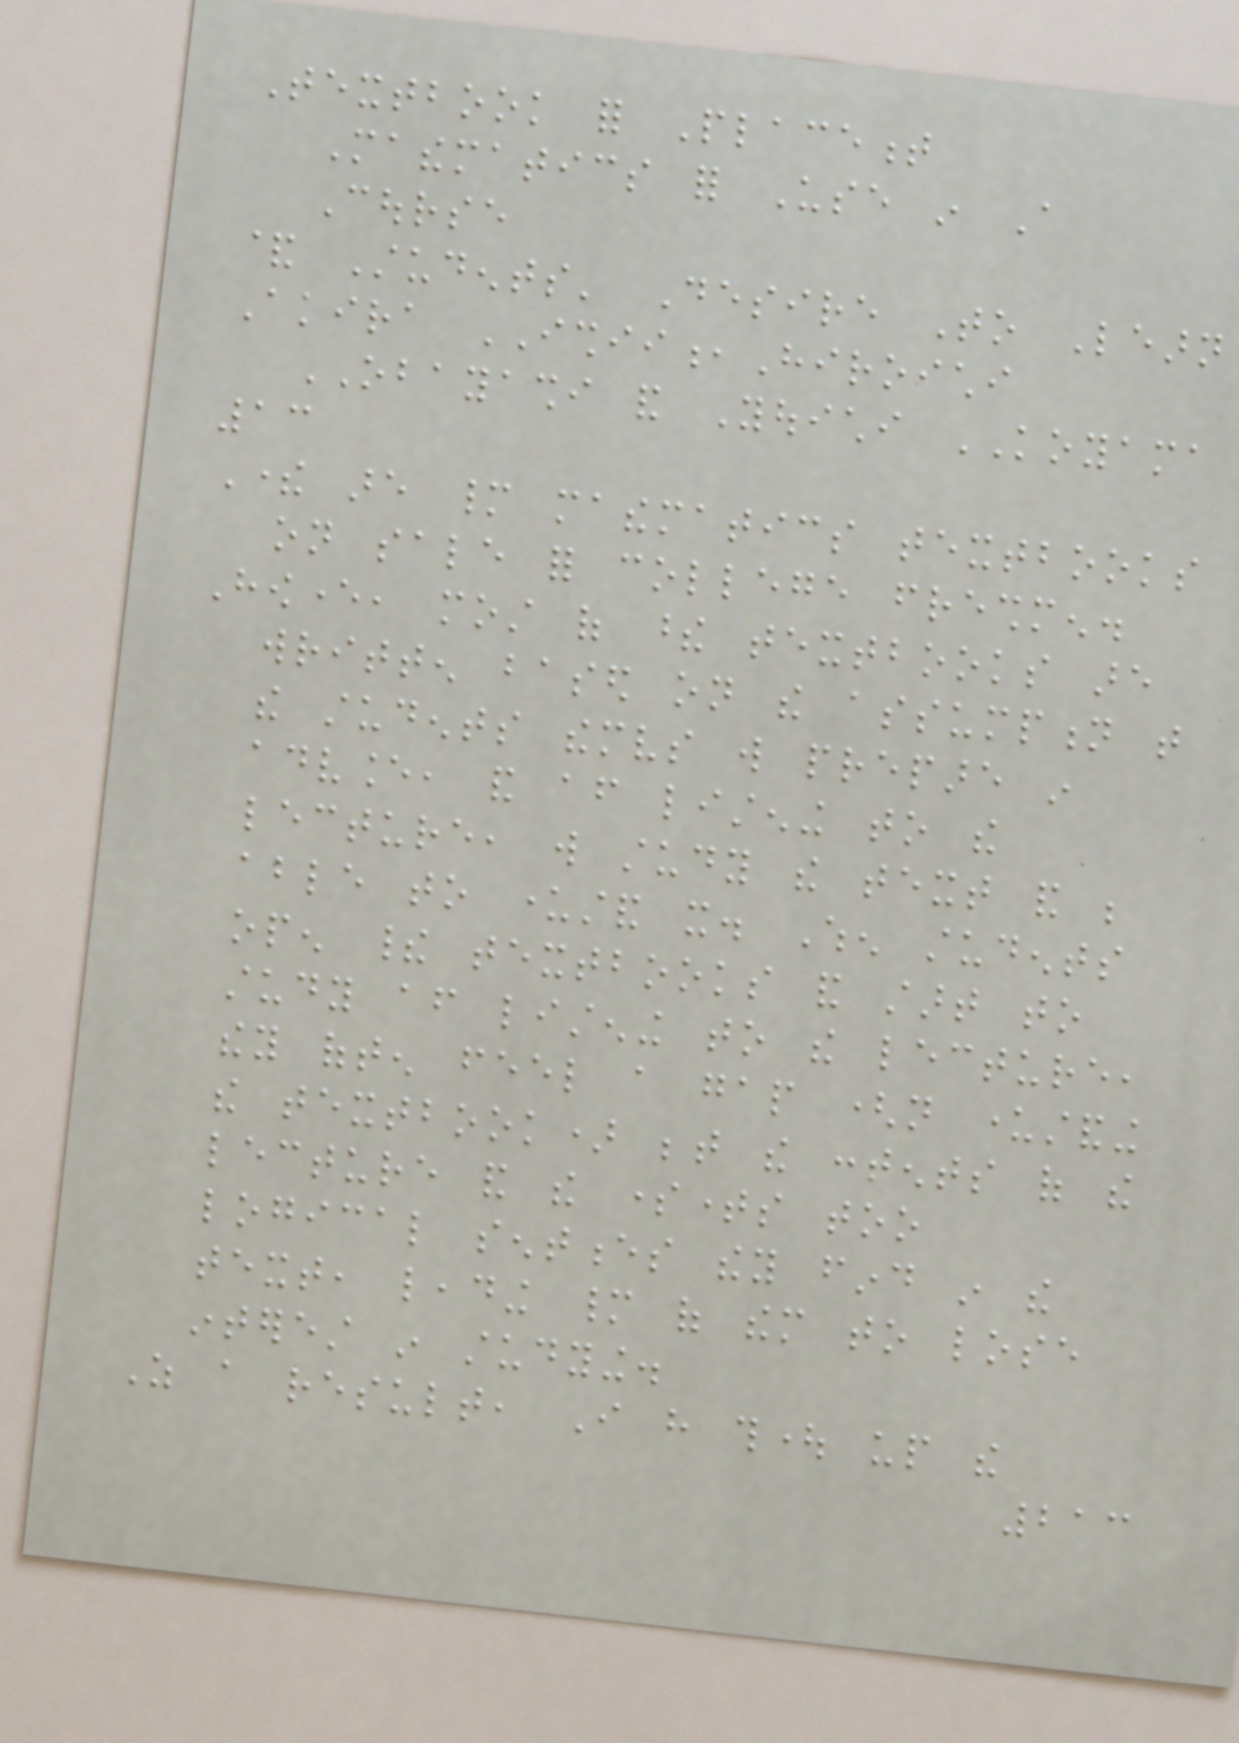Textbook for Placement
Mathematics for Use in A
Course
& Students' Desire To Learn
Akira ISHII,Hiroichi
OBAYASHI and Youichi KOYAMA
13
There are many mathematics textbooks
on sale for college freshmen.
However, most of these textbooks are
written based on the assumption that
the students themselves will prepare in
advance, and after listening to the
lecture, will study the text and be
able to understand it. When students
open their textbooks and start to
study after listening to the lecture,
they often feel a gap (not understanding
the textbook) between the contents of the
lecture and the sometimes too
logical sentences they find in the
text, leading many of them to lose
interest in studying.
As a result, I have thought up the
213
